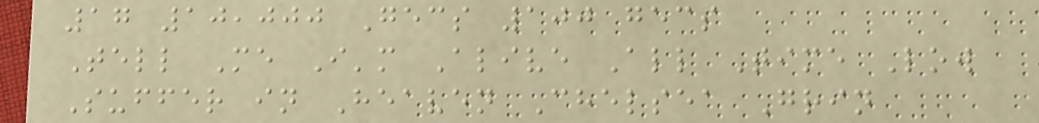17 10,000 Gecs 100 gecs
Tell Me I'm Alive All Time Low
Suffer in Heaven Chelsea Grin
